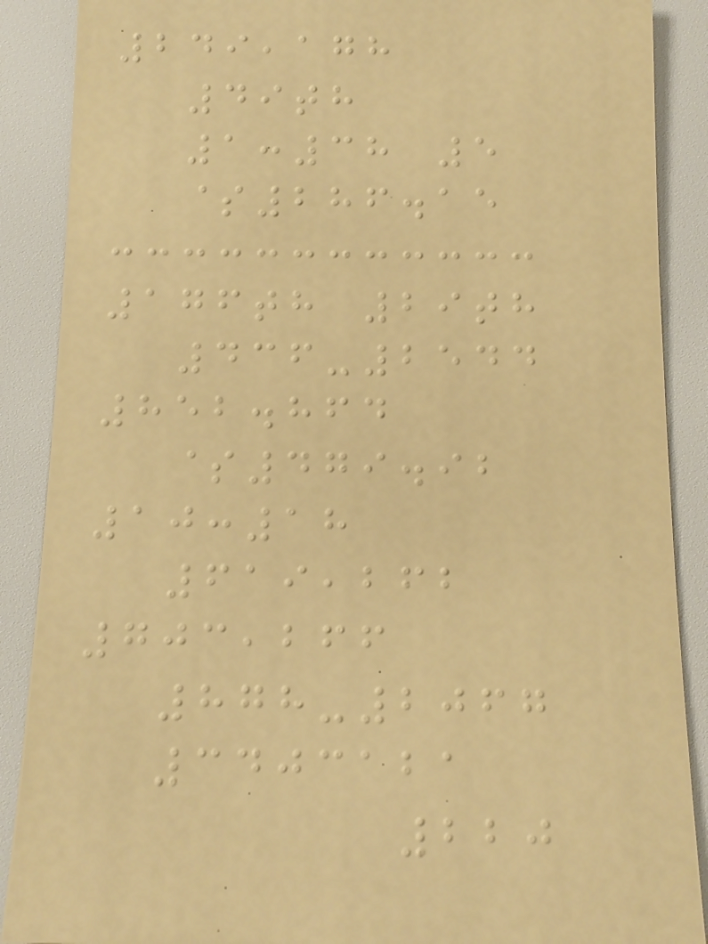249,178
49th
1:38 5
$286.15
176th 29th
436-2544
852.864
$479.92
10:18
619,262
703,266
878-2067
3403121
220
